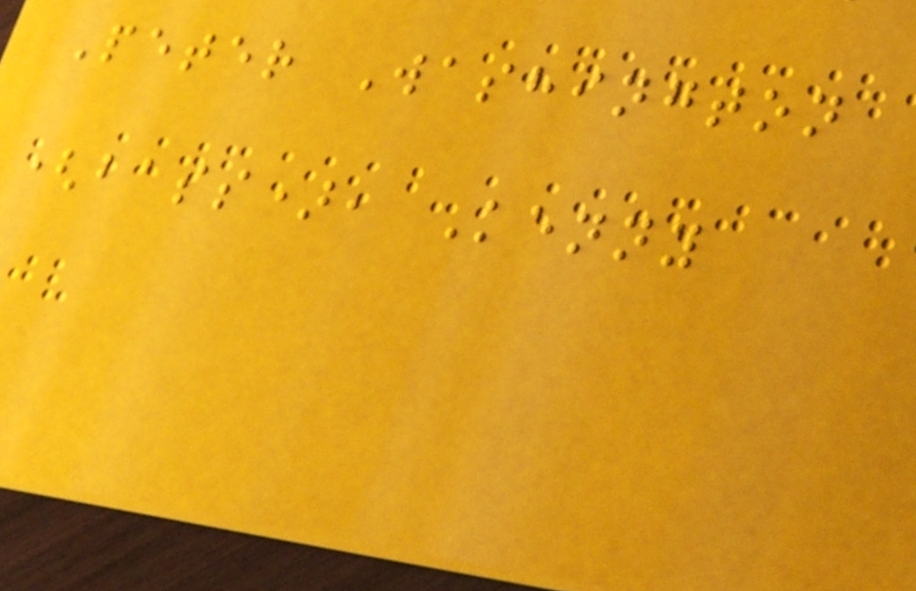Peter Washington
(bass), Kenny
